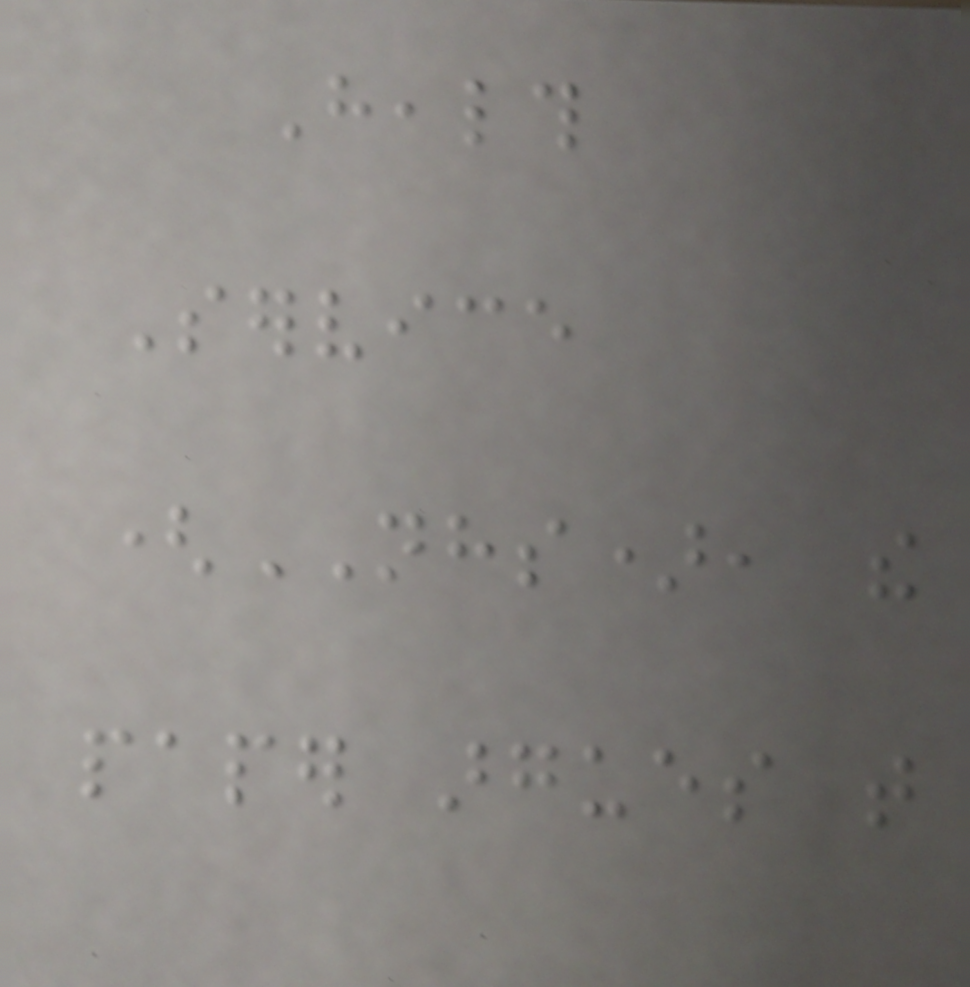Health
Service
(NHS), the
paper argues that
